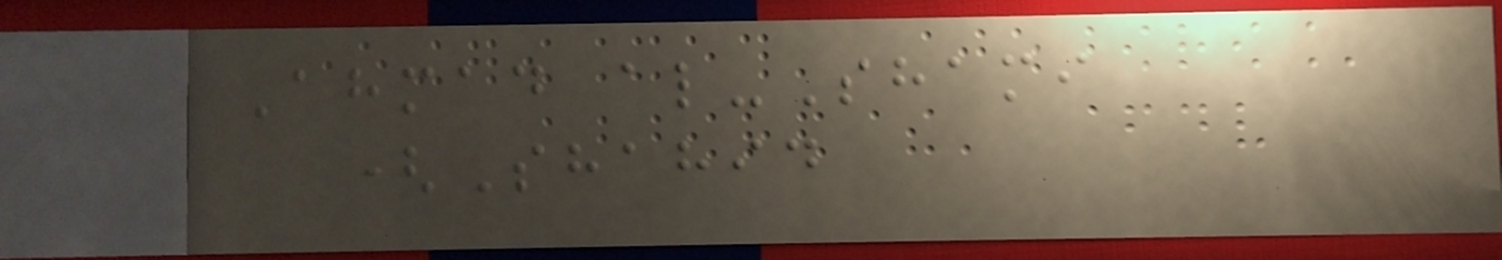Ahmad al-Shami
(Shahid
